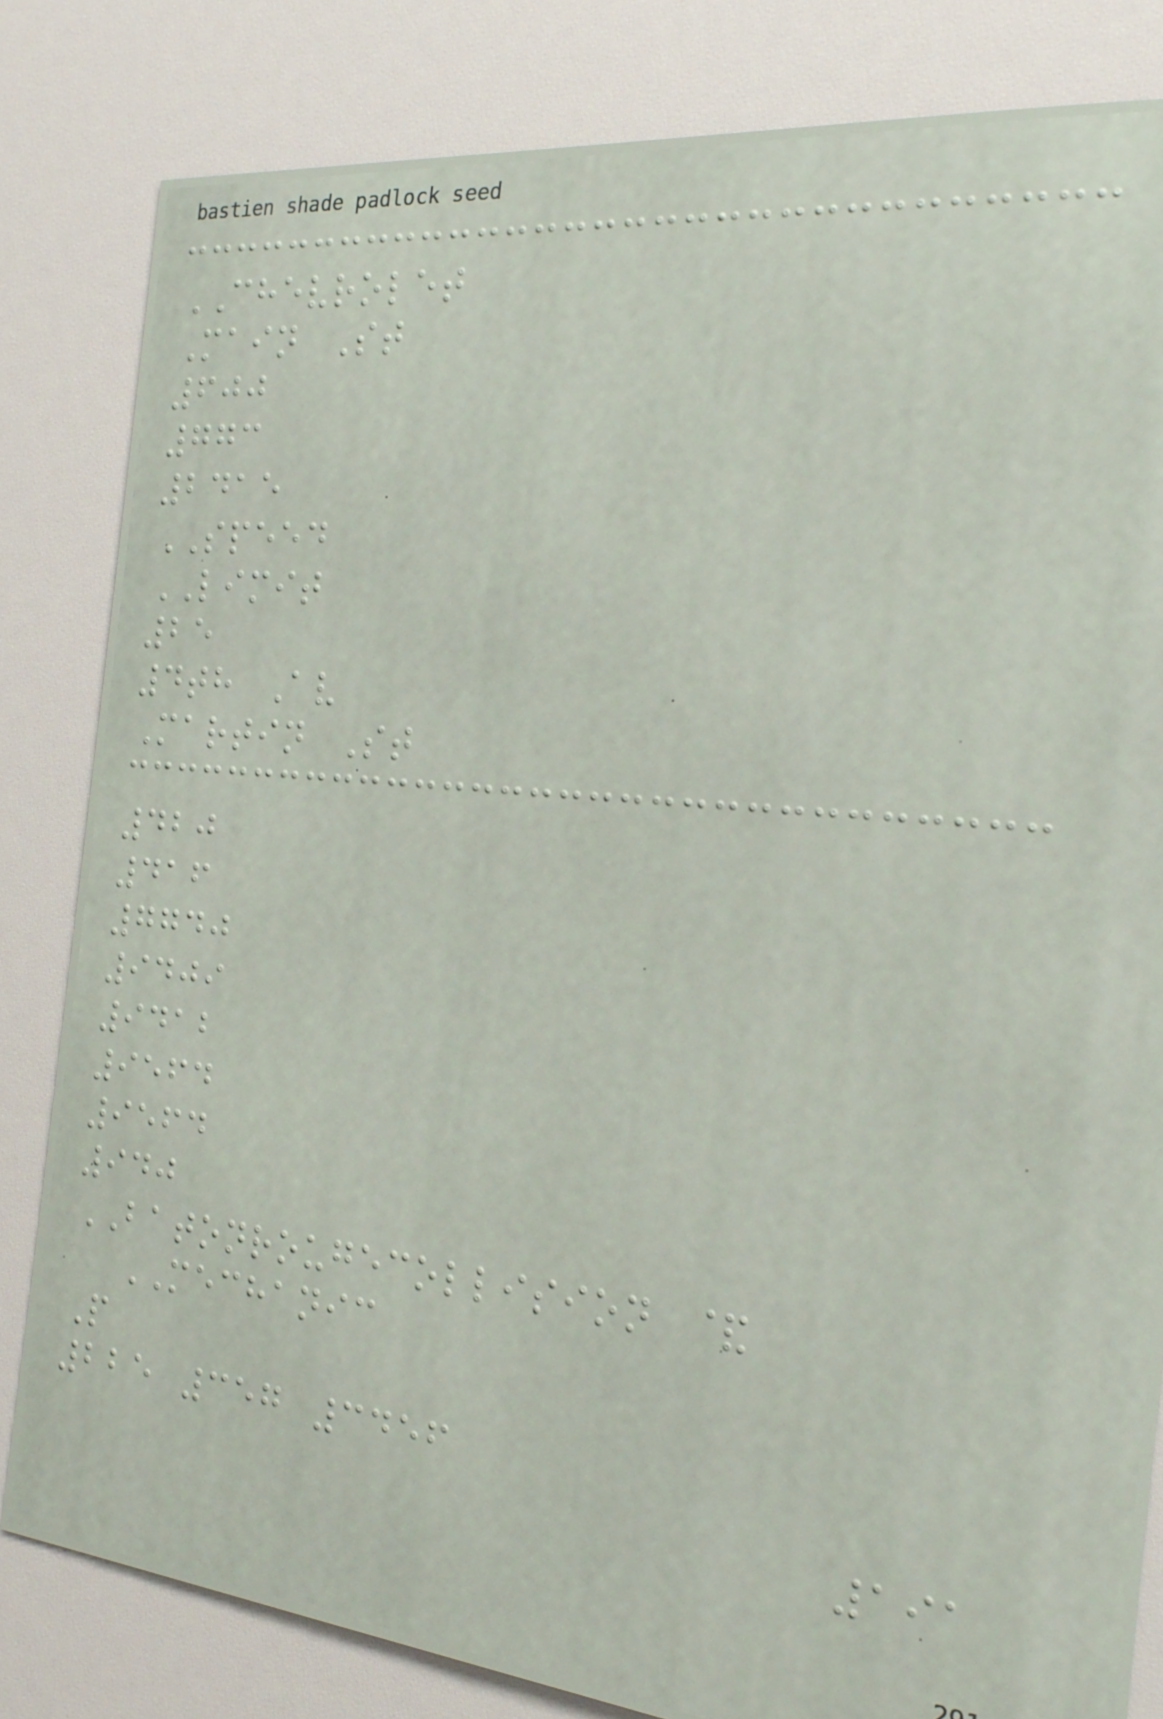CHEVROLET
Main St
600
773
2415
SPEED
LIMIT
25
4th Av
Martin St
420
416
7740
9409
9412
9564
9564
940
BATONROUGECOLLISION &
MECHANIC
P
225 357 3456
191
